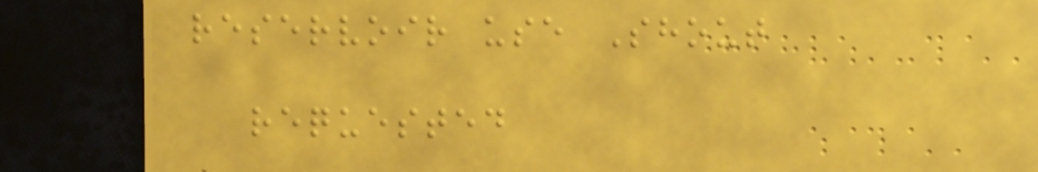reservoir use Shout
requested
